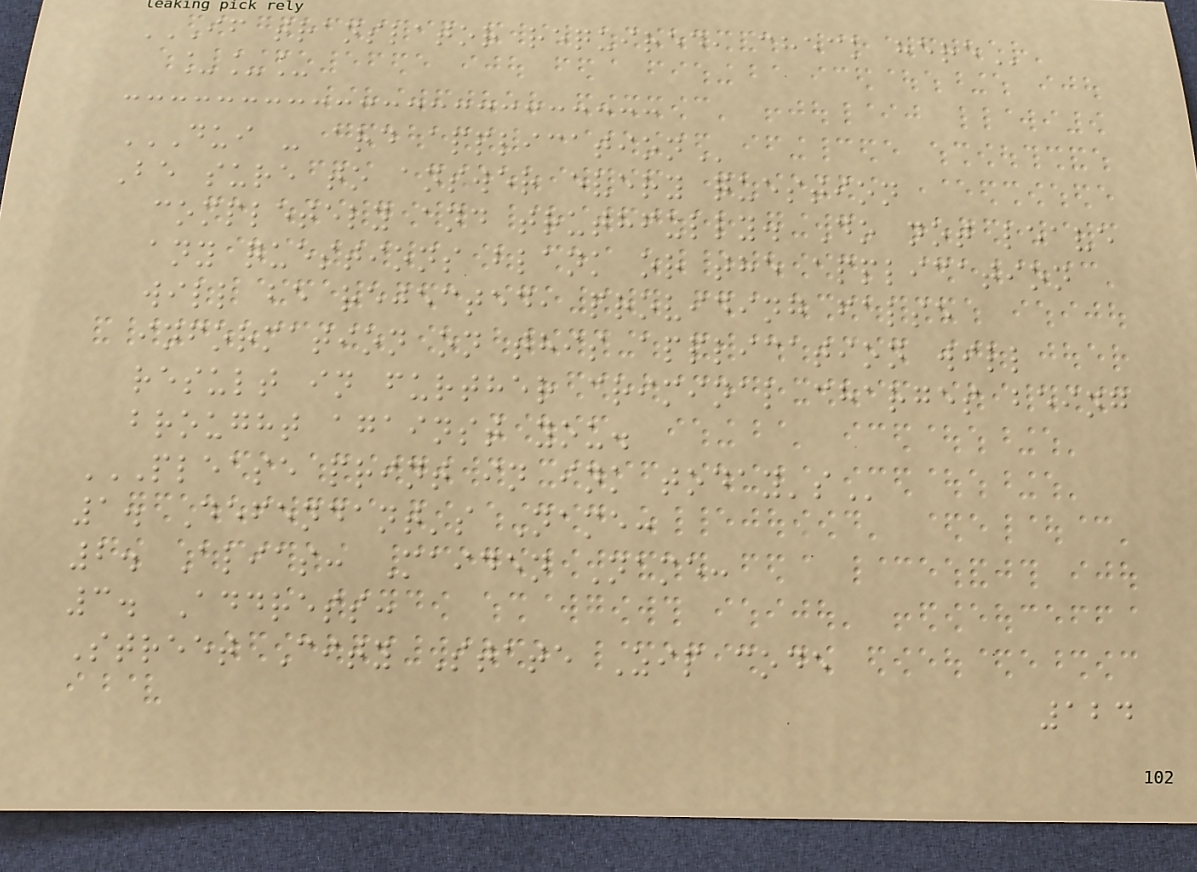IF TRANSLATOR REQUIRED, CHECK HERE
___
DUI - ARD APPLICATION
Be sure to answer every question
completely and truthfully. Do not leave
any questions blank or the application
will be rejected, providing false
information on this application will
result in further criminal charges being
brought against you.
PLEASE PRINT IN INK TODAY'S
1. Defendant's Name:
2. Alias: Maiden Name:
3. Address:
Street City State Zip code
124
